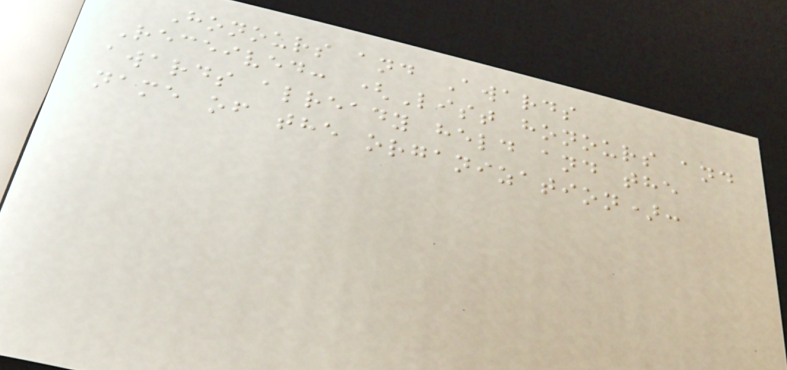Honours and Awards
Received: (List honours and
awards already held and the
name of the organization):
